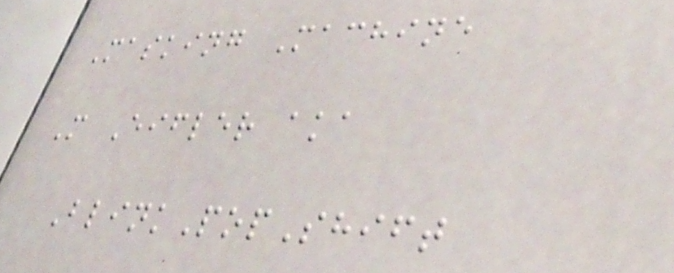Masking Machine
M Eifler aka
BlinkPopShift
